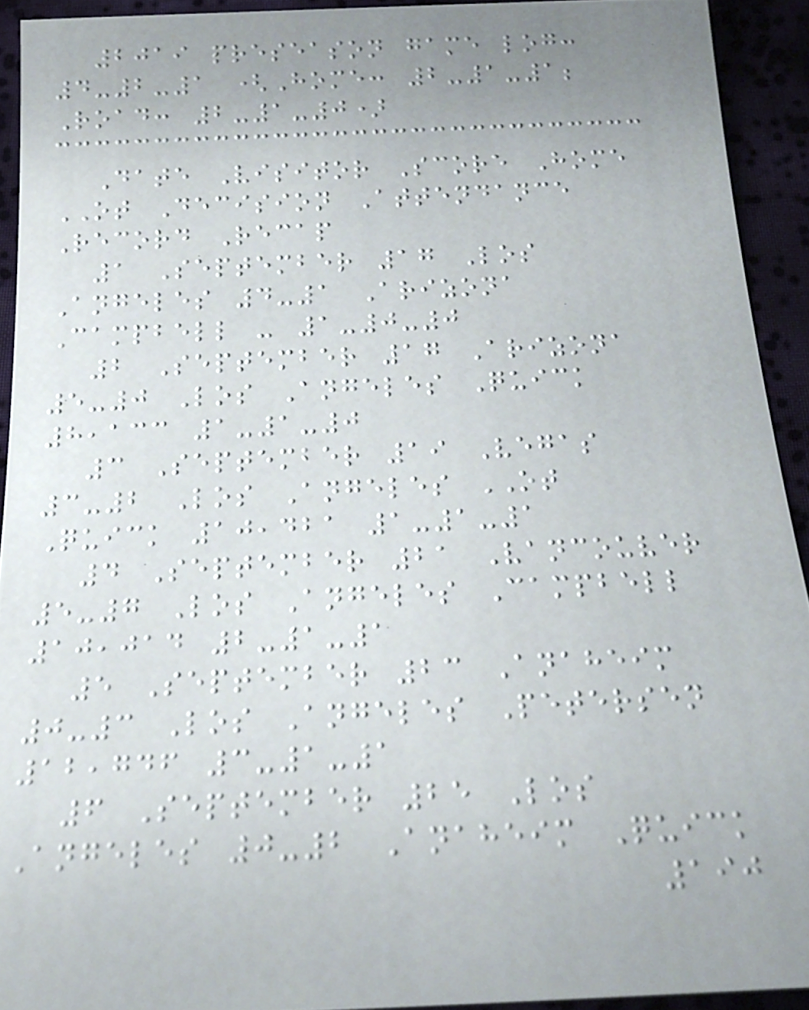2019 preseason game log:
4-2-1 (Home: 2-1-1;
Road: 2-1-0)
Date Visitor Score Home
OT Decision Attendance
Record Recap
1 September 17 Los
Angeles 4-1 Arizona
Campbell - 1-0-0
2 September 17 Arizona
5-0 Los Angeles Quick
8,133 1-1-0
3 September 19 Vegas
3-2 Los Angeles OT
Quick 10,421 1-1-1
4 September 21 Vancouver
5-7 Los Angeles Campbell
10,014 2-1-1
5 September 23 Anaheim
0-3 Los Angeles Petersen
12,746 3-1-1
6 September 25 Los
Angeles 0-2 Anaheim Quick
190
